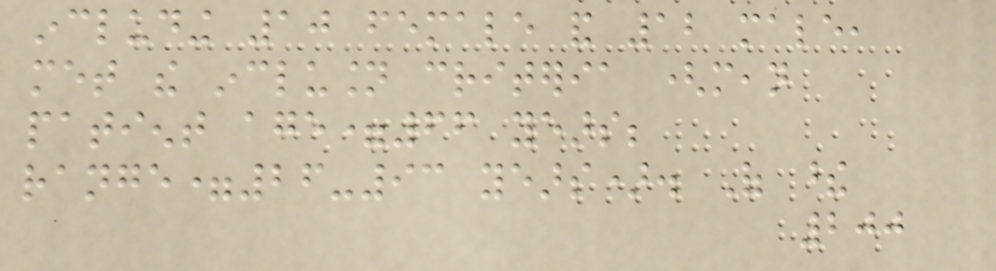including 10 female and 12 male,
met the inclusion criteria (mean
patient age=66 years;
range=26-93 years). Of these
200
